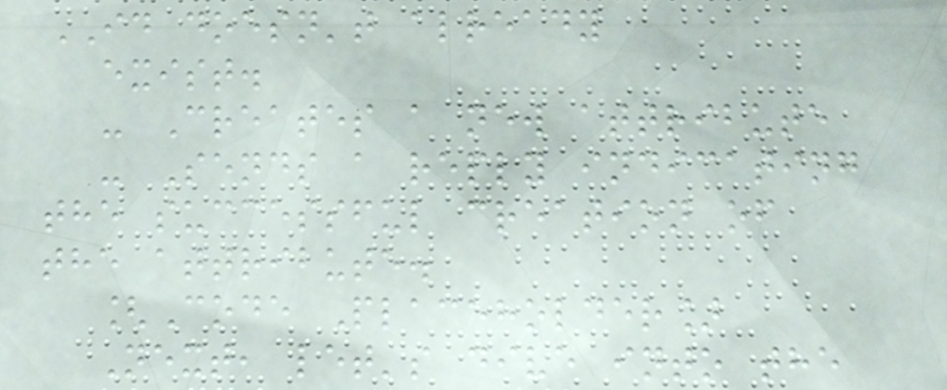ID doesn't already
exist.
- Creates a new attribute
- Sends a reply indicating
the successful creation of
the attribute.
[Code Placeholder]
Next, let's dive into the
